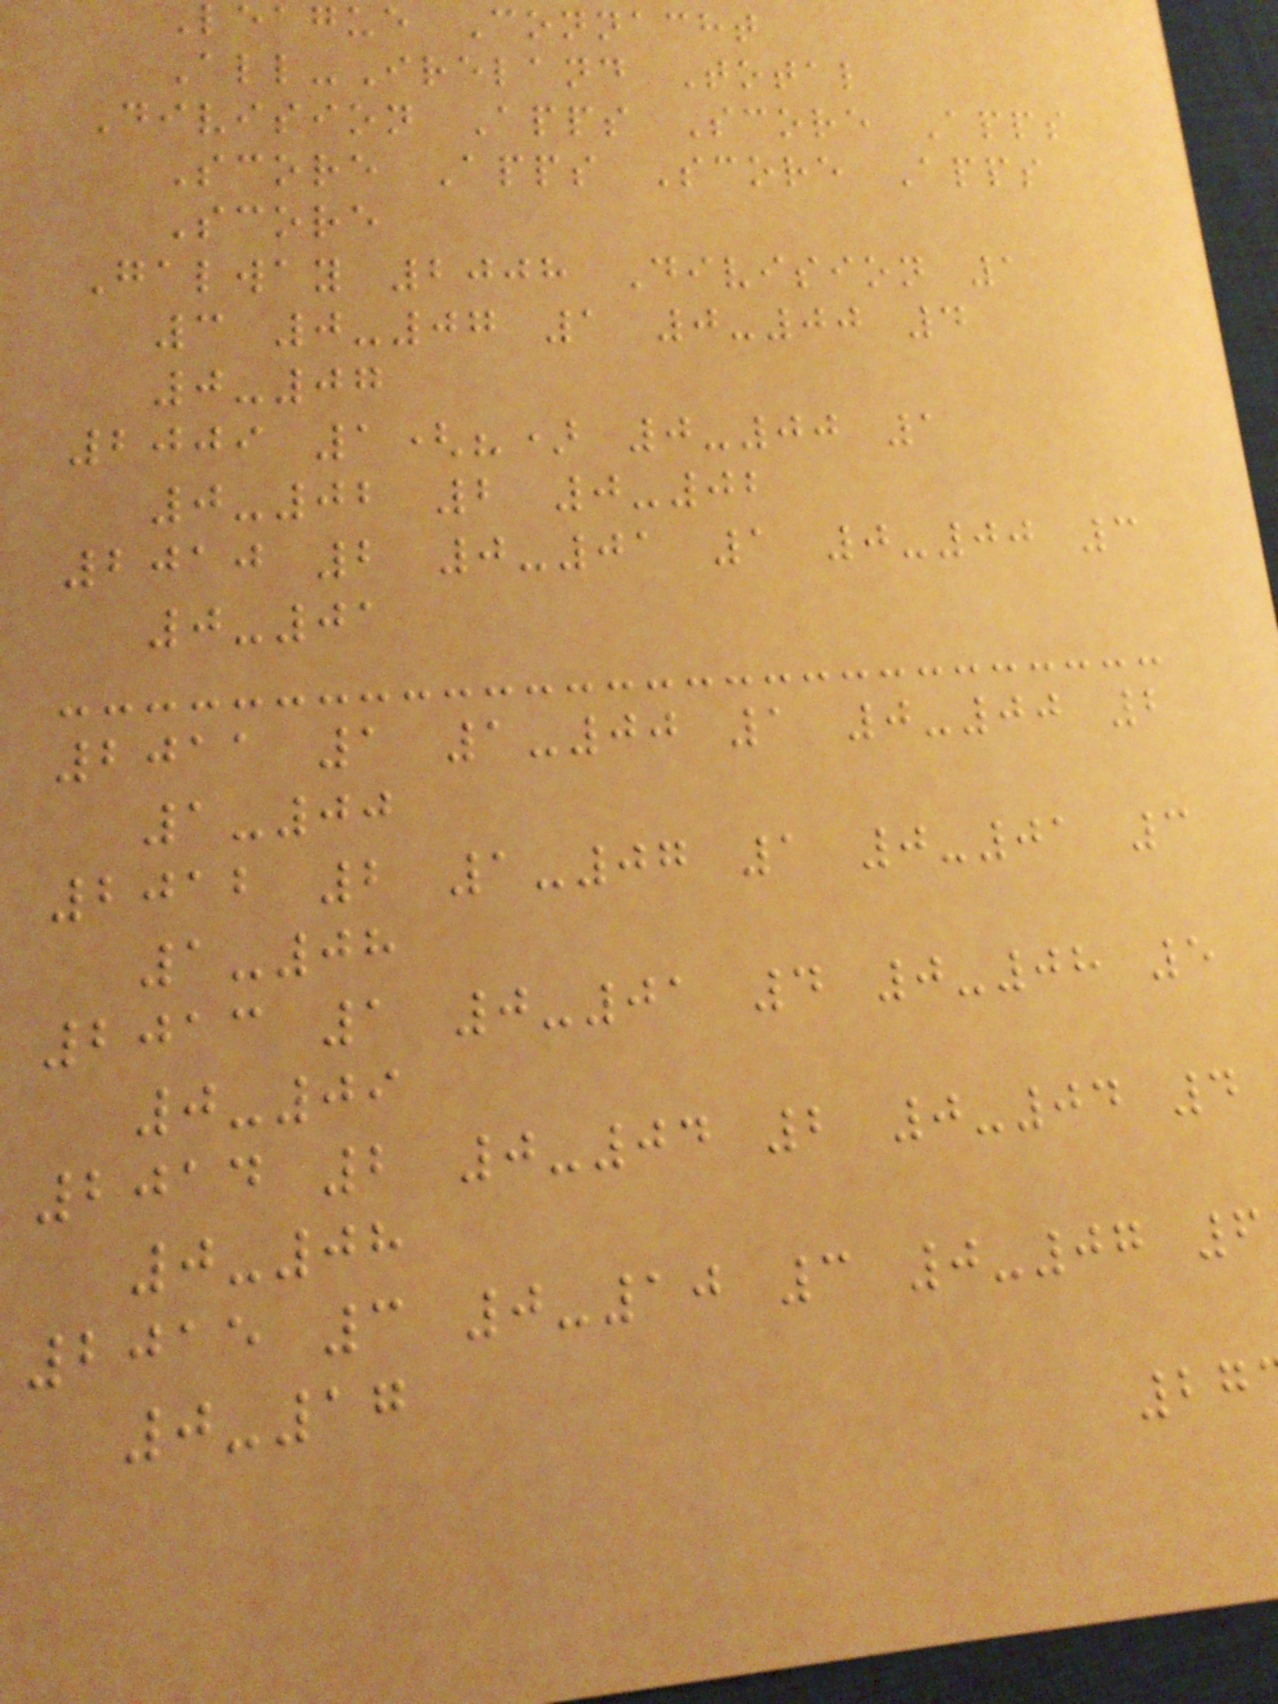League Connacht
All-Ireland Total
Division Apps Score Apps
Score Apps Score Apps
Score
Galway 2008 Division 1
3 0-07 1 0-00 4
0-07
2009 1(?) 0-00 1
0-02 2 0-02
2010 2 0-01 1 0-00 3
0-01
2011 1 1-00 1 0-00 2
1-00
2012 2 1-07 1 0-01 3
1-08
2013 1 0-01 4 0-08 5
0-09
2014 2 0-04 2 0-04 4
0-08
2015 3 0-10 3 0-07 6
0-17
